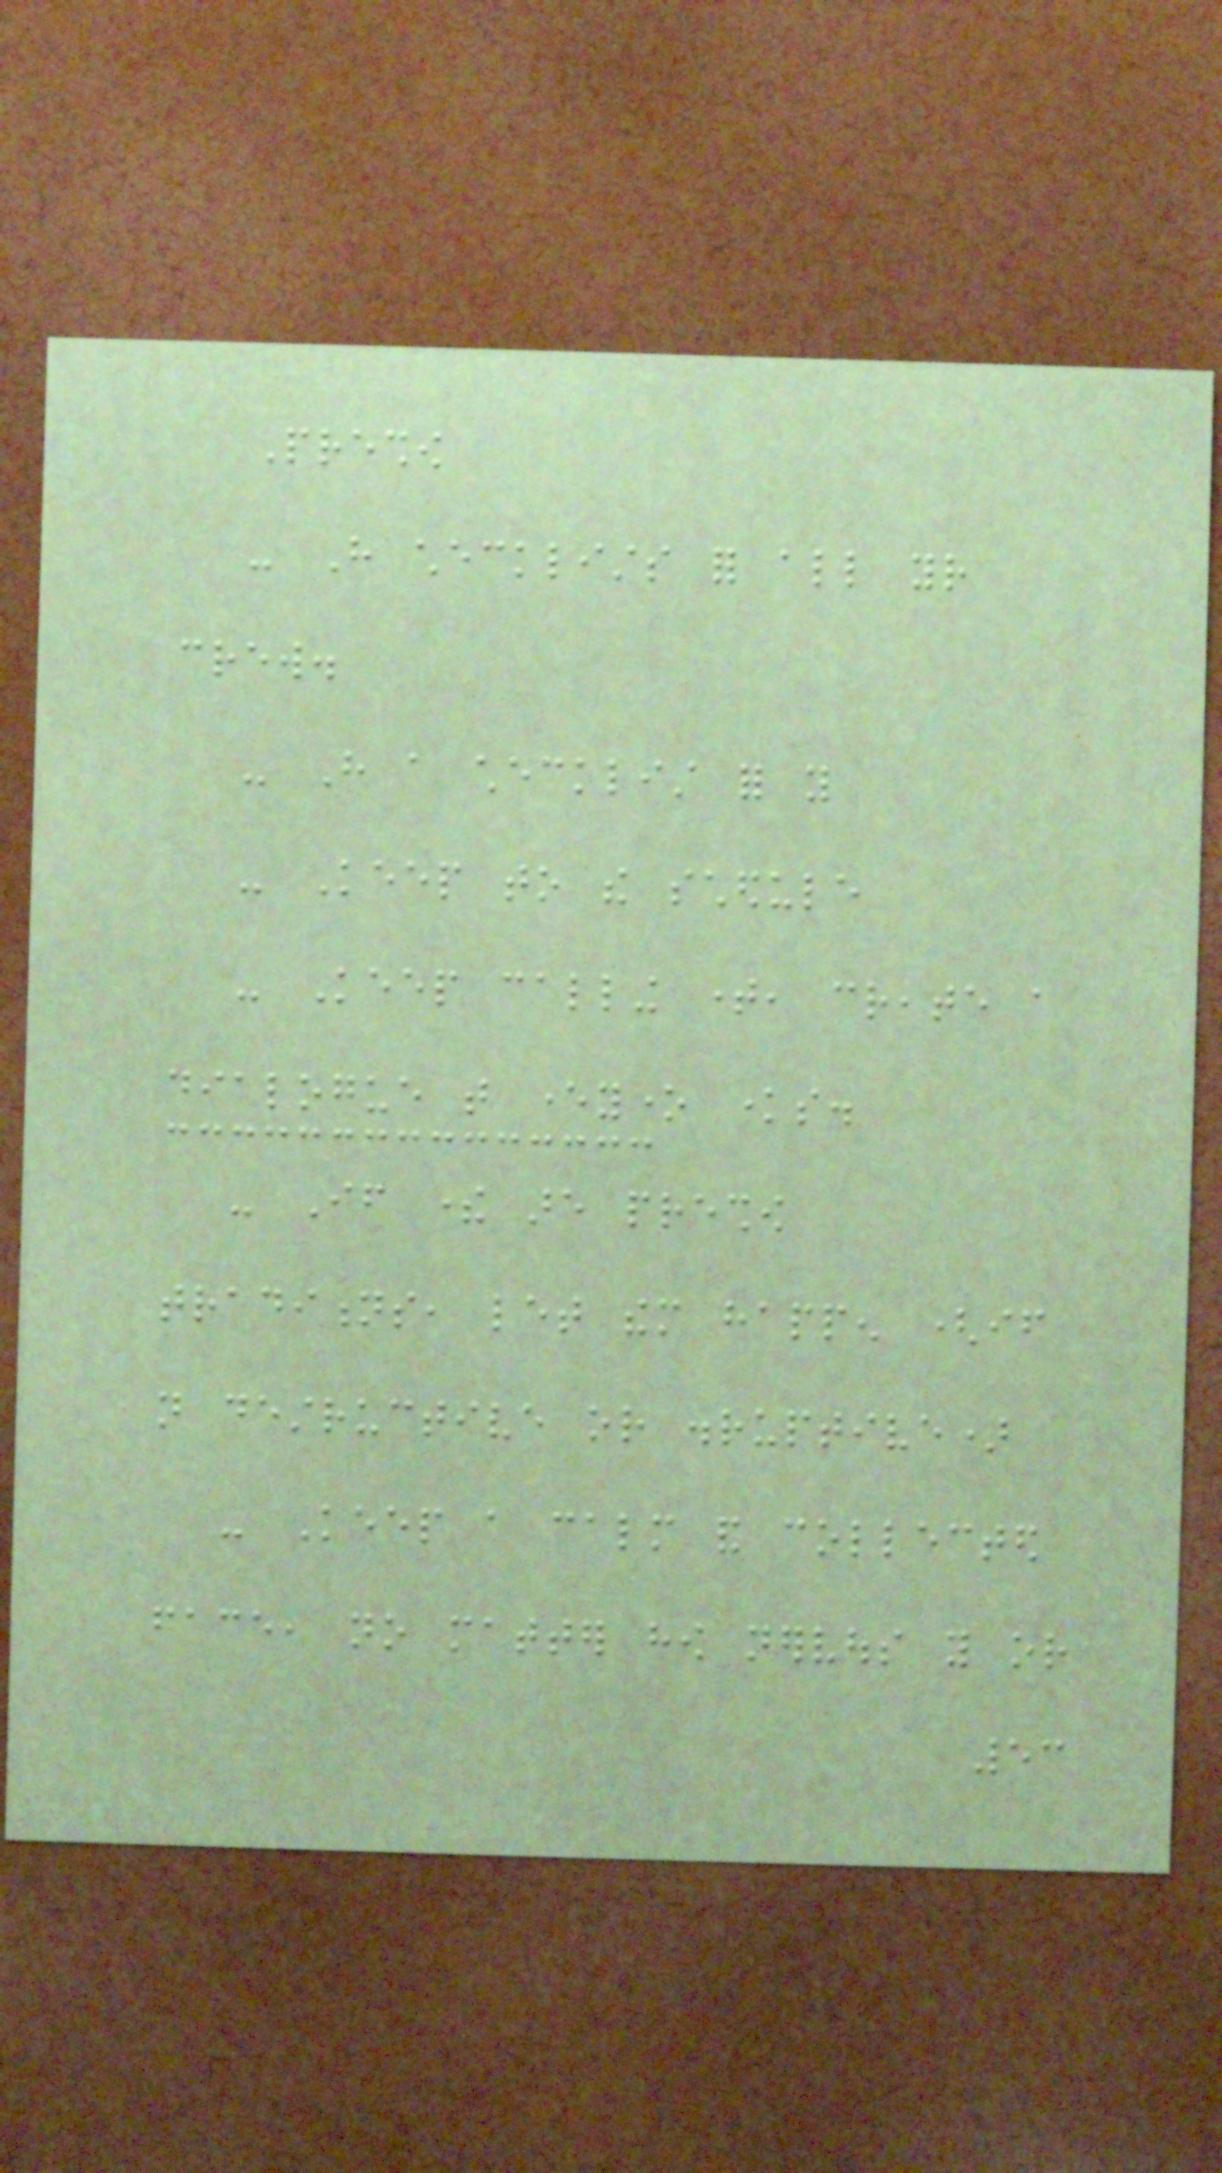Preshow
- Have checklists for all your
crew.
- Have a checklist for you
- Keep to the schedule
- Keep calling time, create a
dialogue that everyone knows.
- If there are preshow
traditions, let them happen (if
not destructive or disruptive)
- Keep a calm and collected
face, no matter how nervous you or
53
